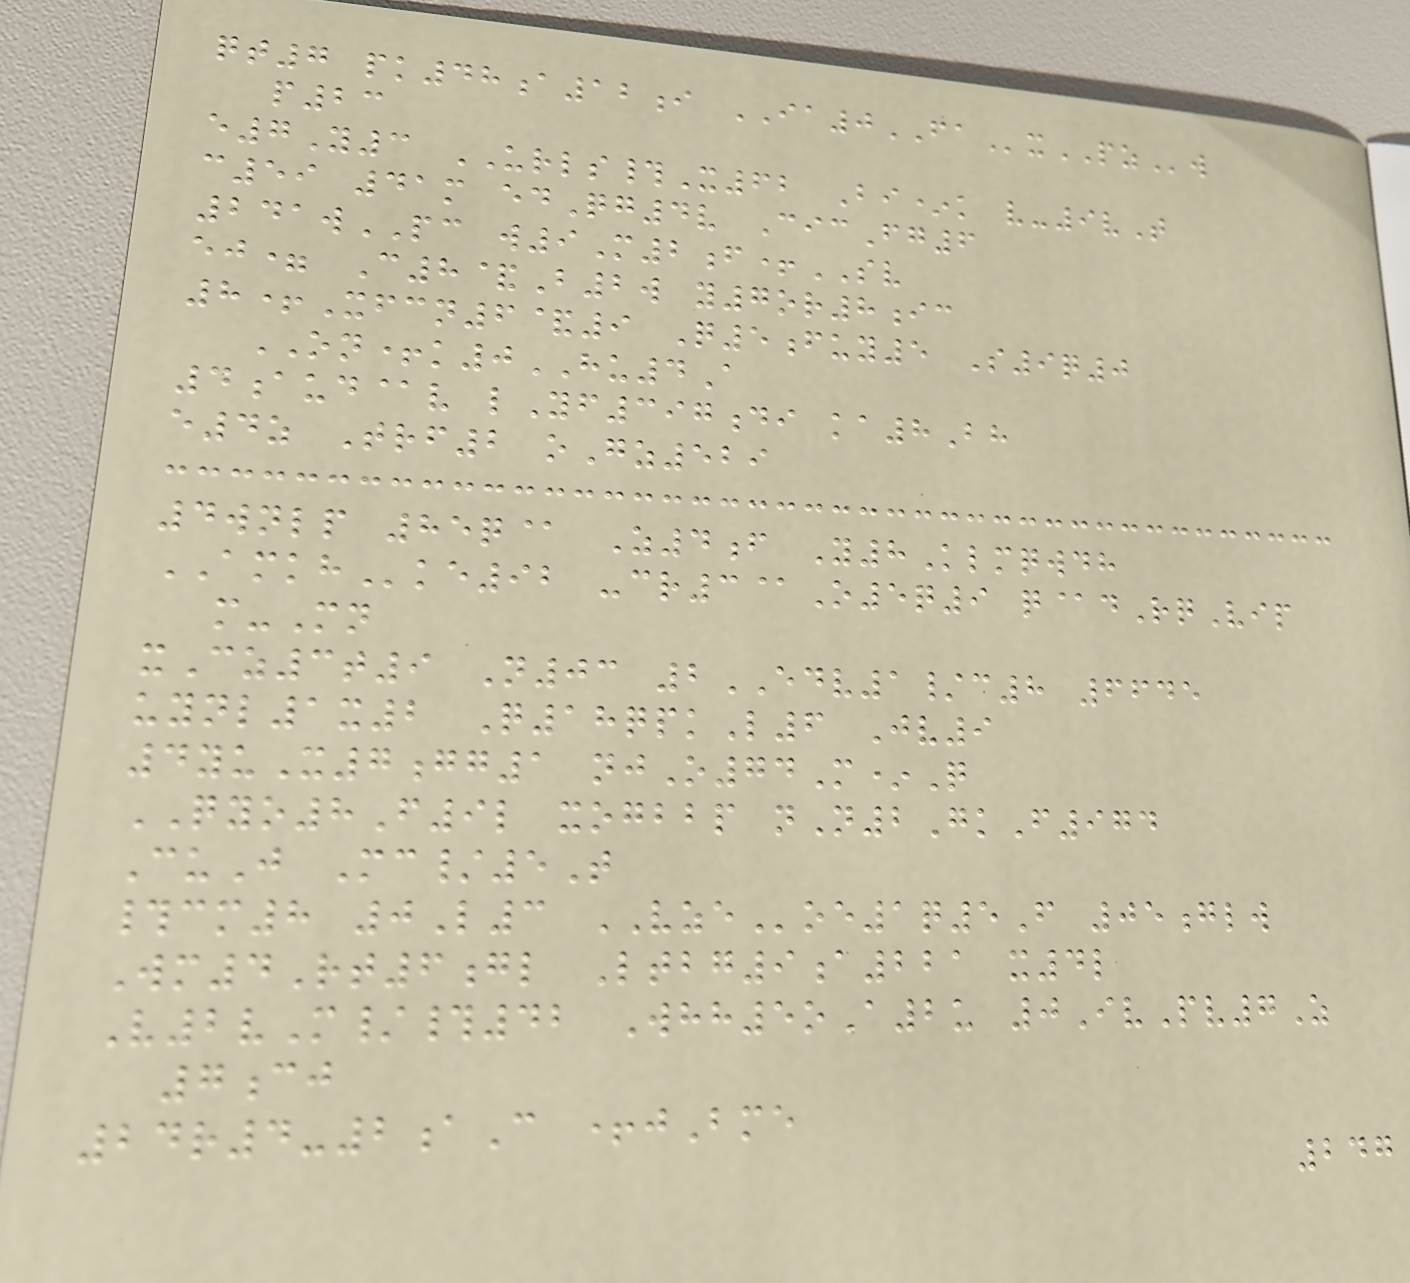qt7 pk48a12i IA0FAxPZw
p23
e7Y3 URLS#X62 Bi*k v-9vT
c59 41m edQg4v CicFg6
241wPC w9M2f+SV
ej= C8&B2w y7or8ic
8+Xfcn6&9 Q5fuy5 S9q0
ON+k0HU4A
4aud@v lYf397di ka8Bh
e4z Trf2 oGz529
4wnlp 85q@ Z4f Y8Klmqwdh
AMKHke92 -cr3@O5q9 q@dRqVip
m-Mn
xCz3t9 N03 2EDV1/c8 6645
uynl1x2 Q18qpkL6 Jv9
4yuX7gg1 njO74M*Q
QYO8F9l xogbbp nN2GkF974
CuJ Mc/5T
#cm8 0L3 VZEoe1q5F 05glw
Wm4Rt6gl Ltbg9a221 x4l
V2vM/#42 Whh5oA2u 0IvPv7Z
7cj
24r4-2aC +jBme
247
